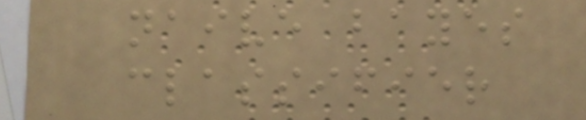naive bayes
classifier
